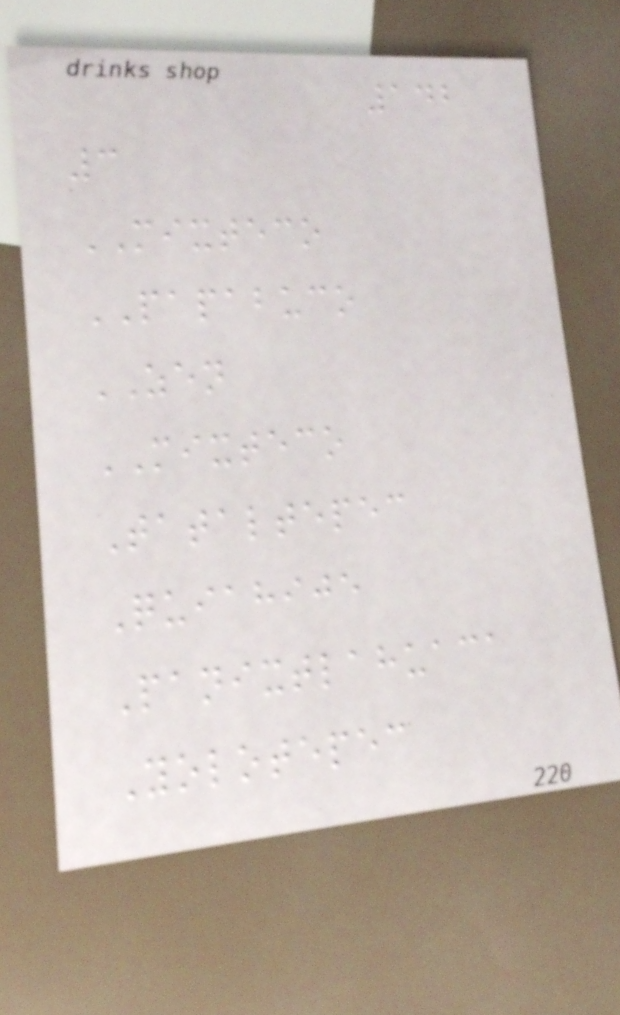142
3
MIXTECO
PAPABUCO
ZEN
MIXTECO
Tataltepec
Quiahije
Panixtlahuaca
Yolotepec
